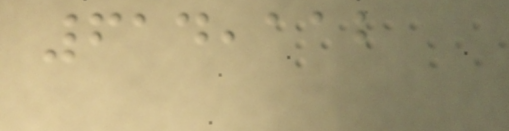614,112
